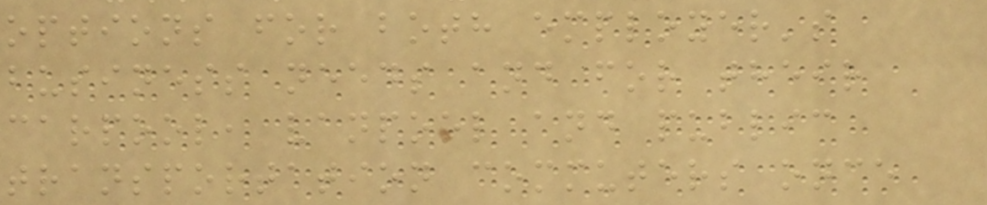options for both employer's
business needs and for their
carpool, vanpool and public
transportation commuters once
